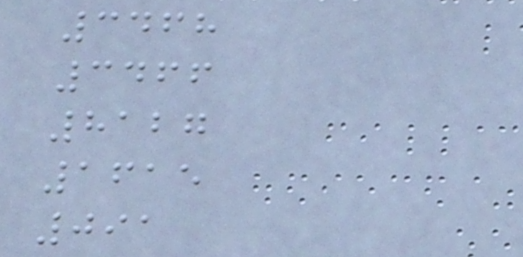3468
3466
8127
1615
091
